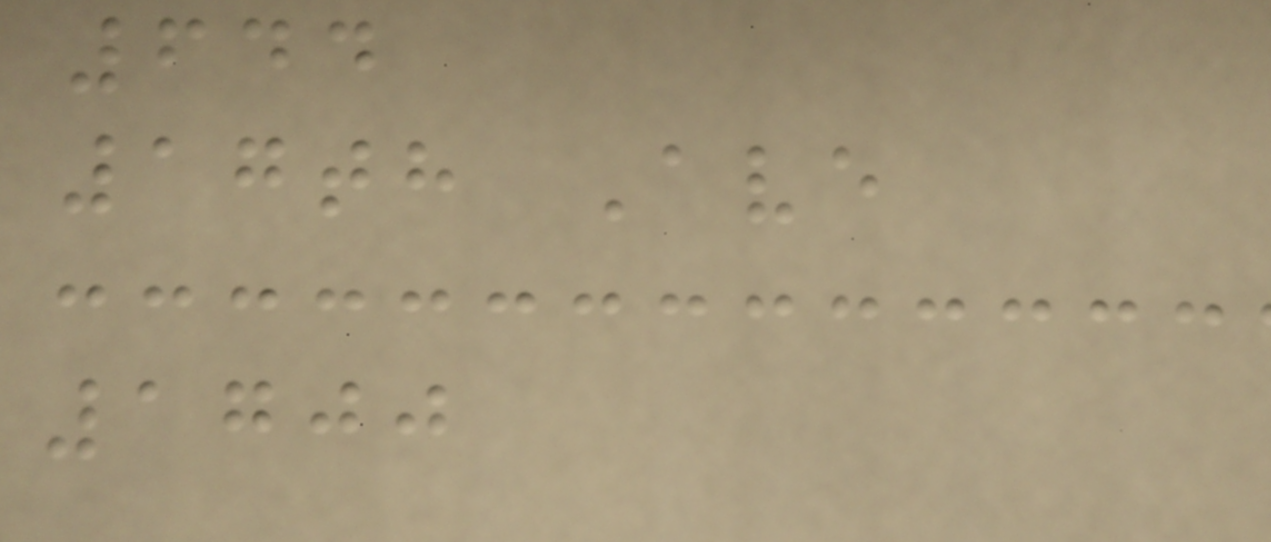644
17th Ave
1700
